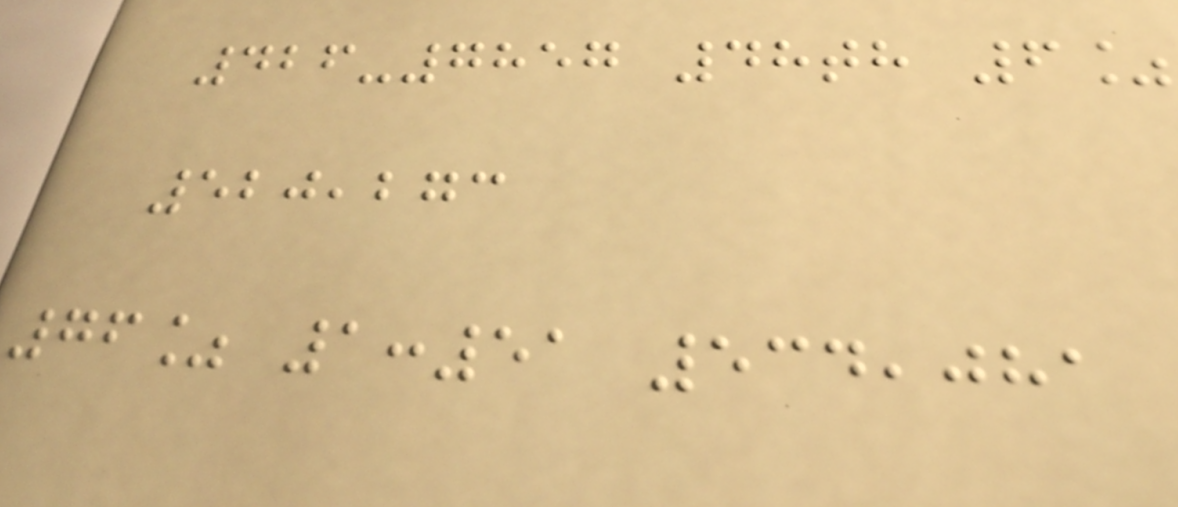426-7857 48th 6%
520,273
76% 1:51 534,081
